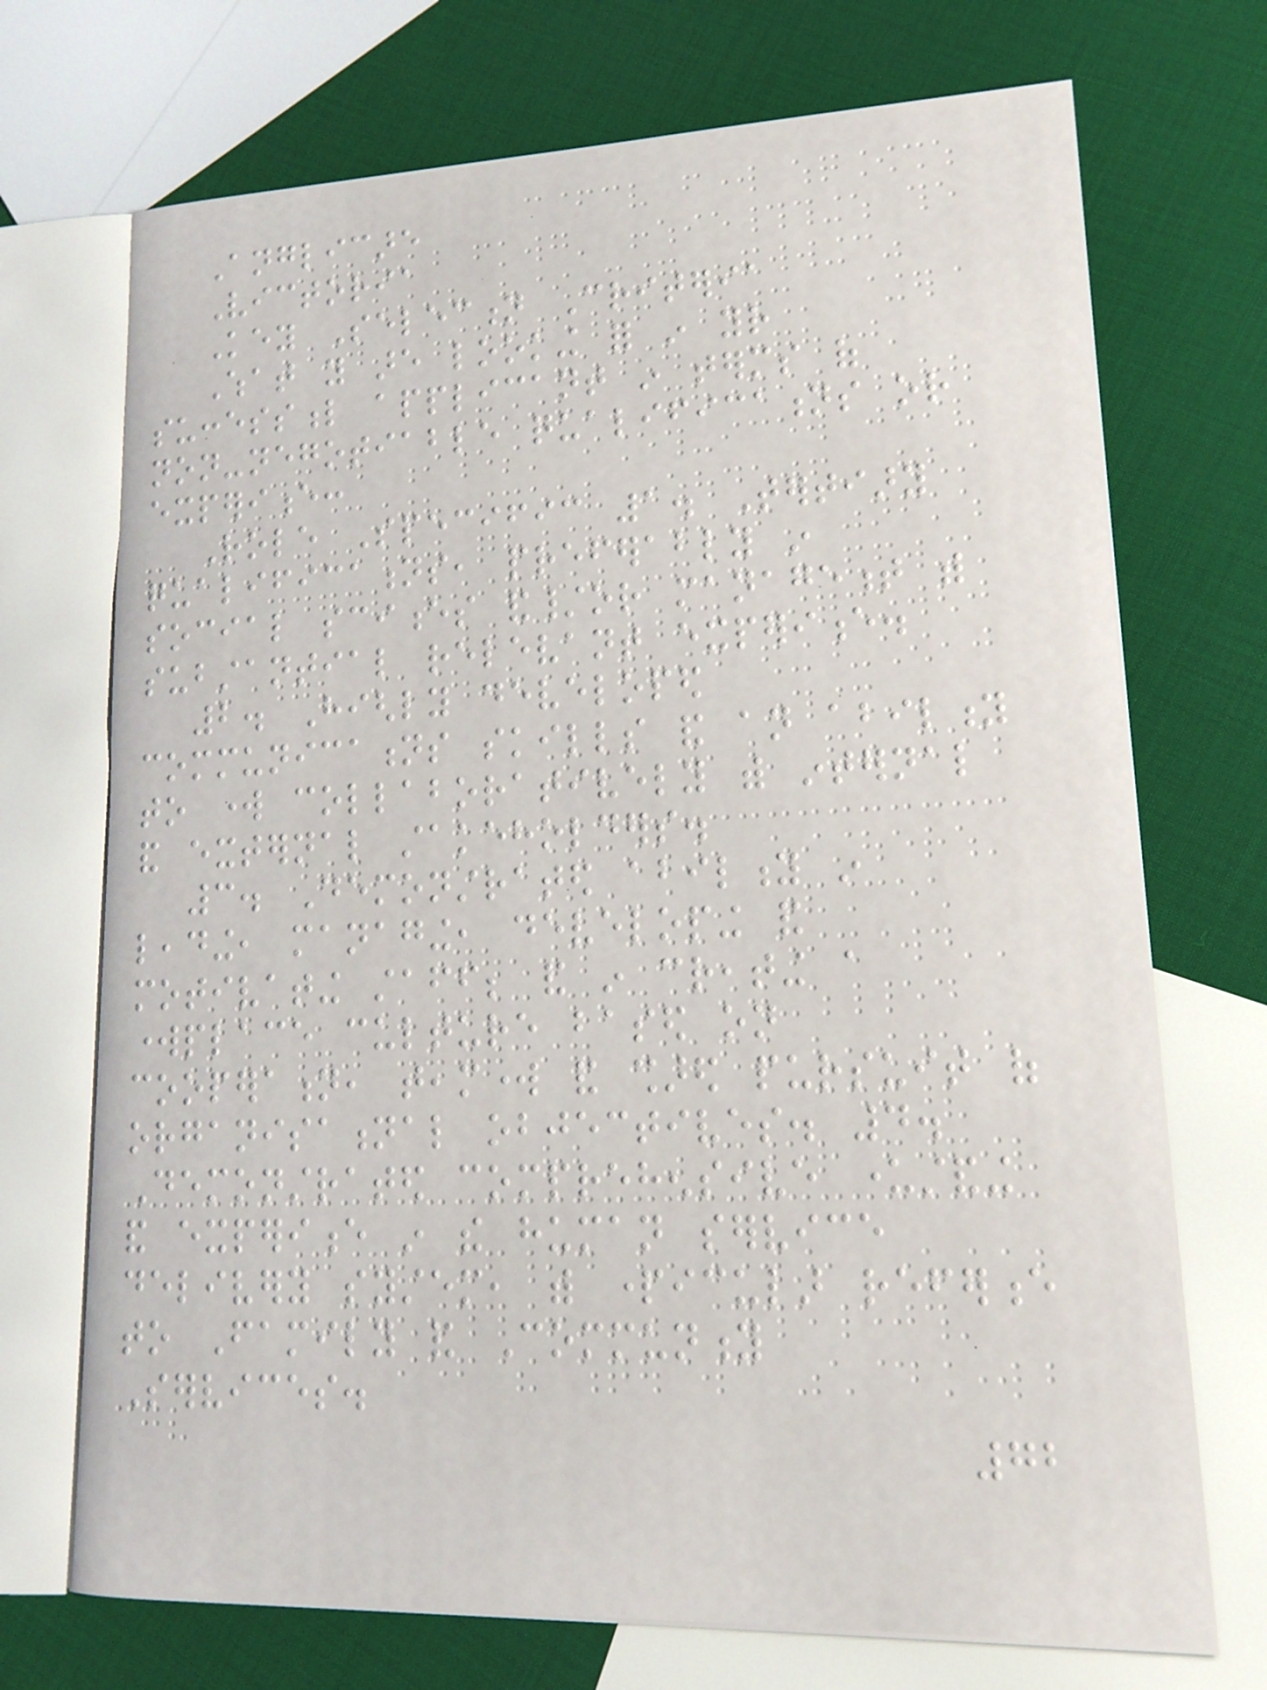Anglicare
Victoria
Key Selection Criteria
What you are looking for in your
successful applicant in terms of
non-negotiable qualifications or
experience:
Role Specific 1. Tertiary
qualifications, preferably in
social sciences and/or management with
substantial relevant experience.
2. Highly developed
communications skills and an ability
to work collaboratively with internal
and external stakeholders.
3. Demonstrated ability in
leading, managing, developing and
motivating staff; and in creating a
workplace culture based on
cooperation, teamwork and shared pursuit of
organisational objectives. 4.
Demonstrated comprehensive understanding
and experience in the human service
delivery system, with particular reference
to Family and Community
Services.
72
